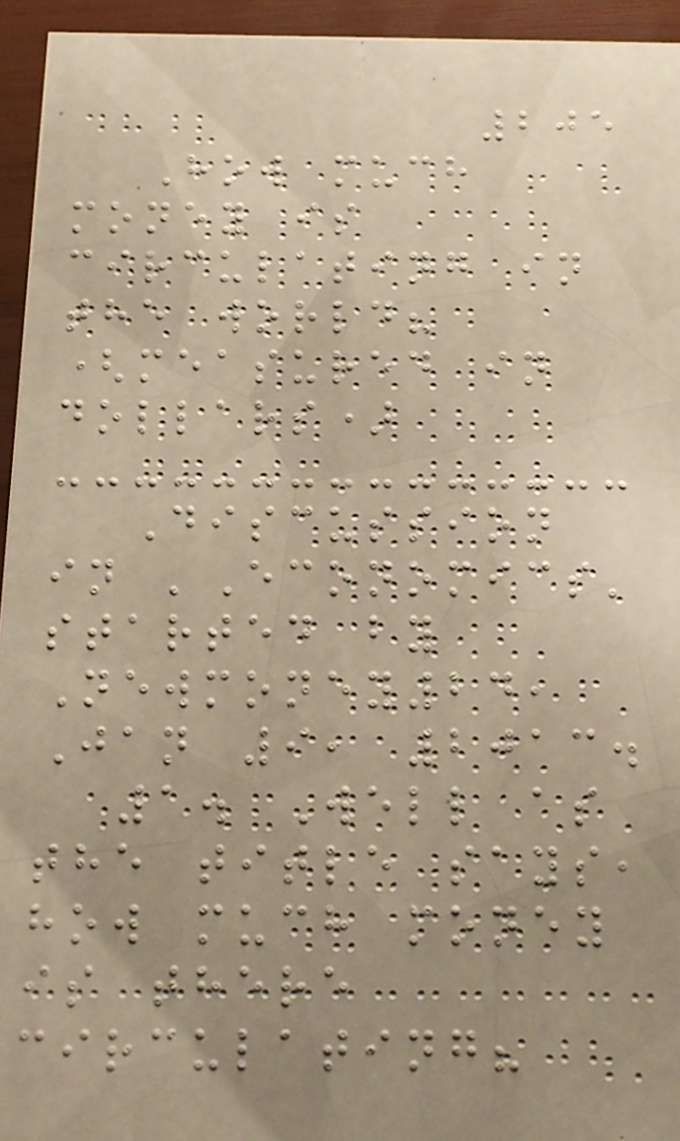205
How much
money is
circulating in
the world?
(measured in
dollars)
Discussion
in 'Economics'
started by
Newmoney24,
Jan 9, 2013.
1. Well as
the title says,
how much money
is there
circulating?
